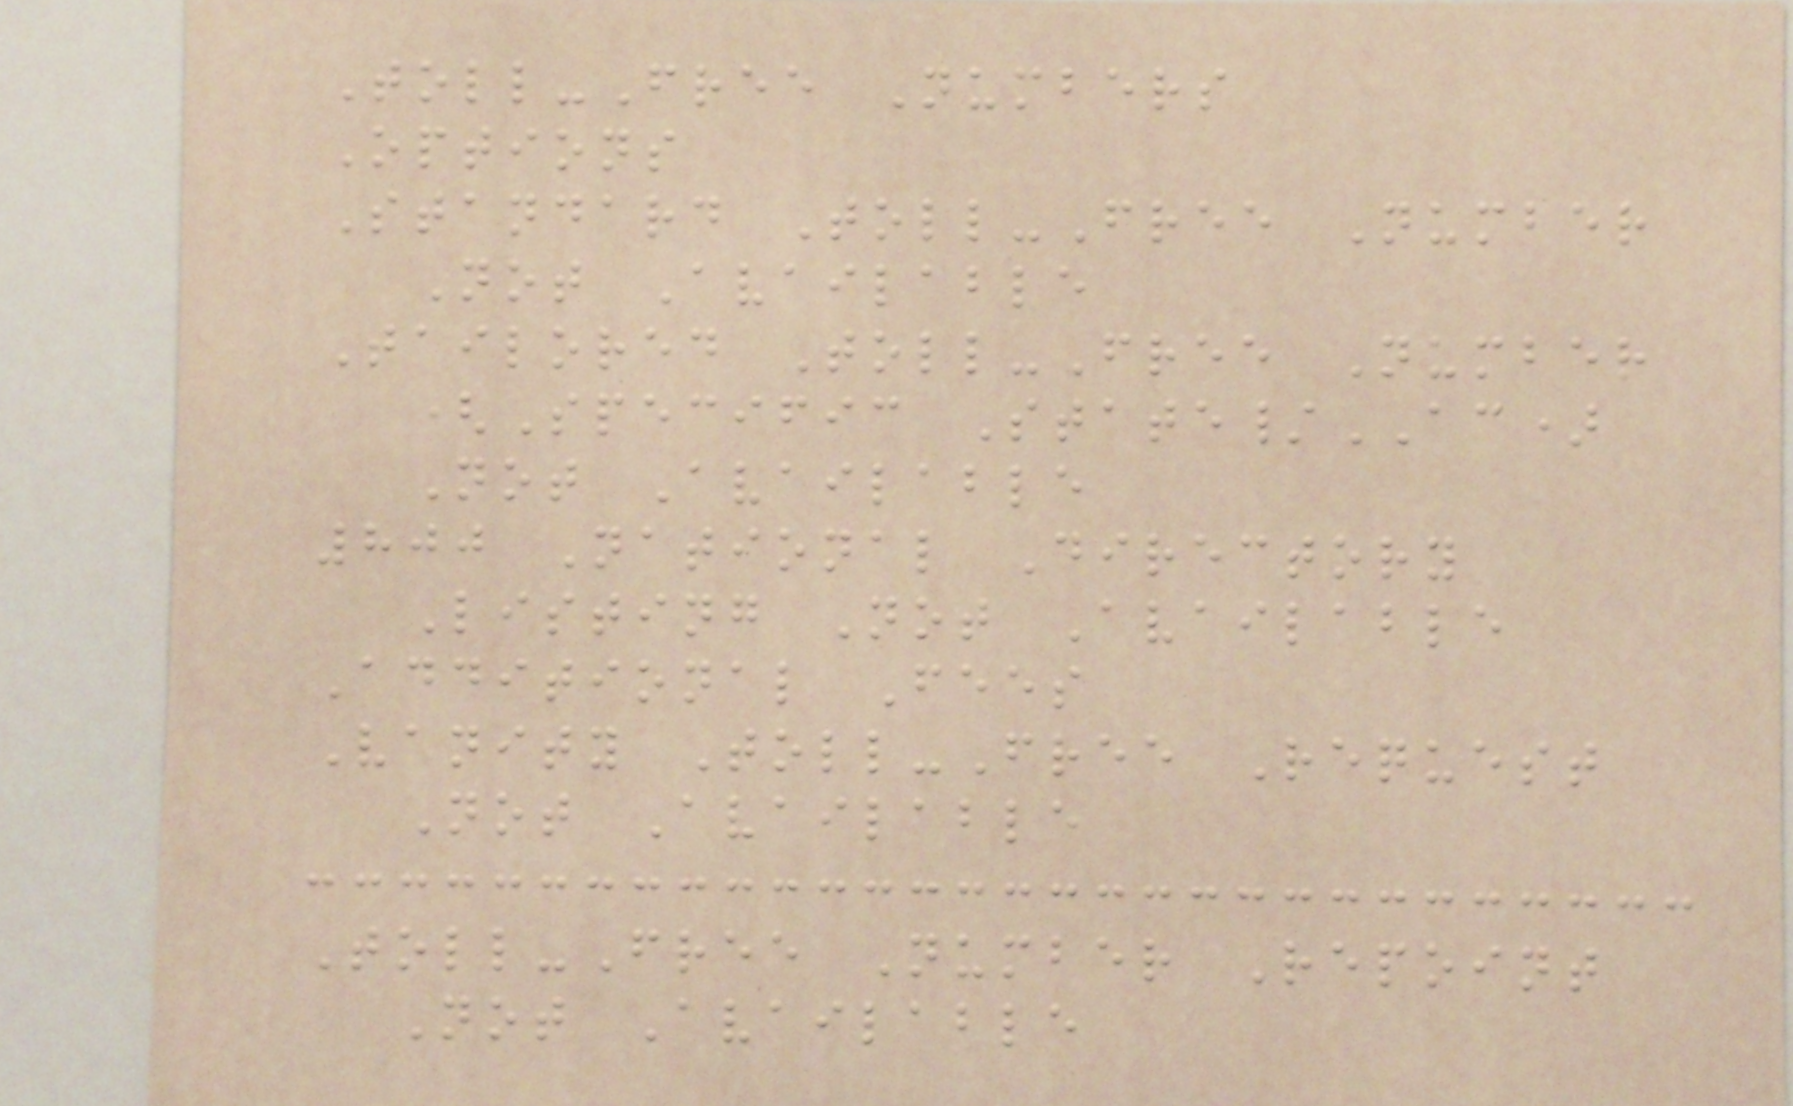Toll-Free Numbers
Options
Standard Toll-Free Number
Not Available
Tailored Toll-Free Number
(Specific State/AC)
Not Available
800 National Directory
Listing Not Available
Additional Fees
Vanity Toll-Free Request
Not Available
Toll-Free Number Repoint
Not Available
